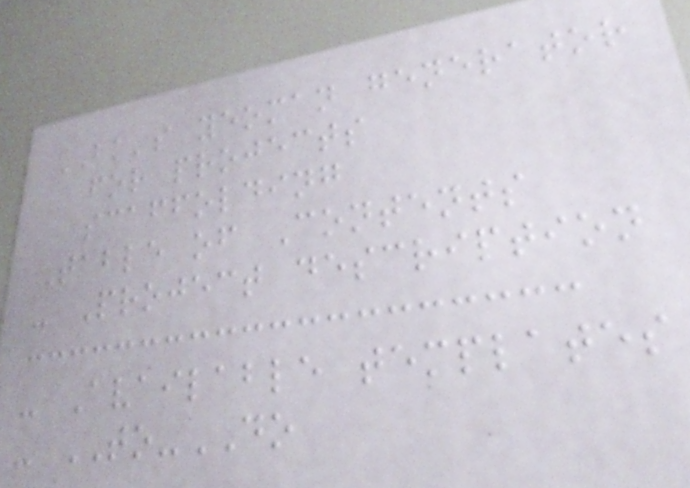BK's yeoman generator
for projects
scaffolding
Table of Contents
- Project description
- Available templates
- TO-DO
